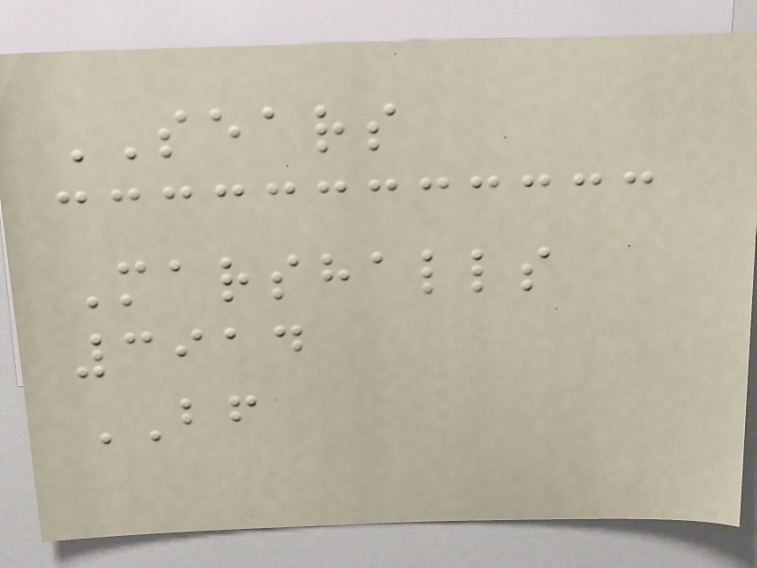SEARS
Marshalls
3914
BF
